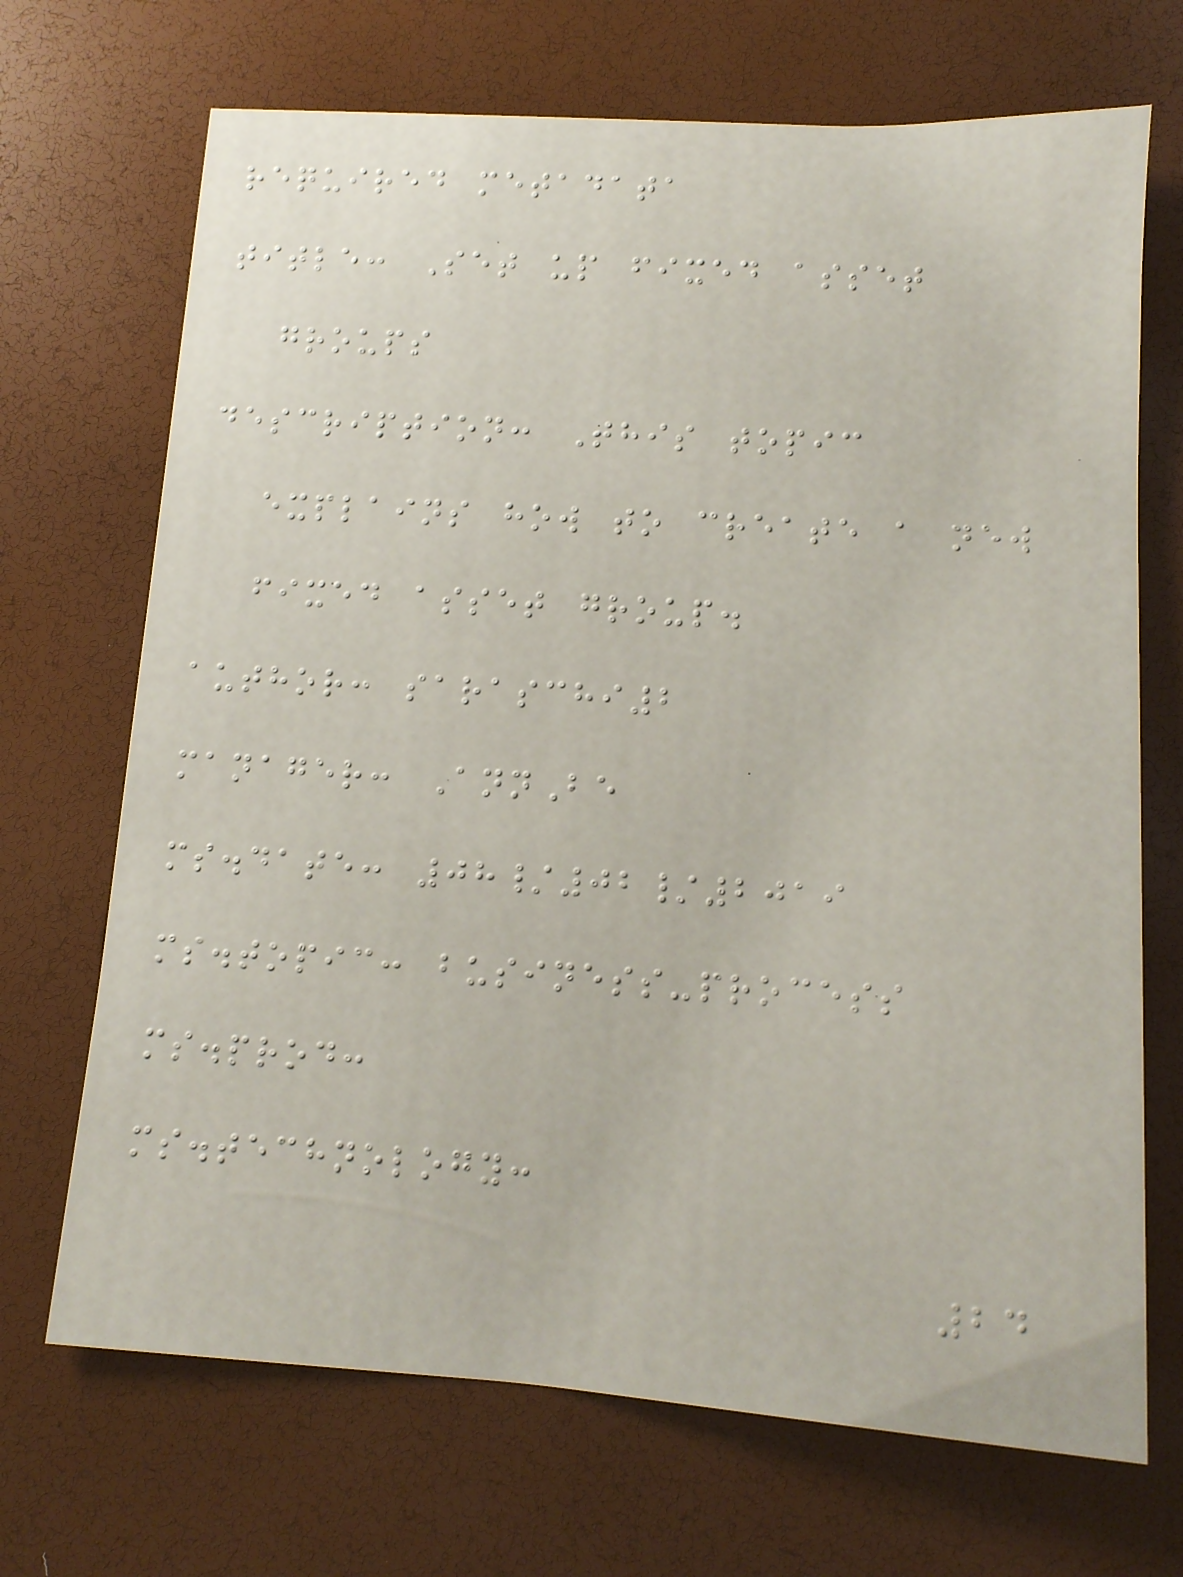required metadata
title: Set up fixed asset
groups
description: This topic
explains how to create a new
fixed asset group.
author: saraschi2
manager: AnnBe
ms.date: 08/02/2019
ms.topic: business-process
ms.prod:
ms.technology:
24
